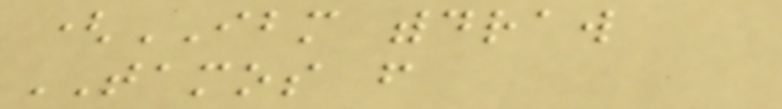(IBM withdraw
TAMOS from
